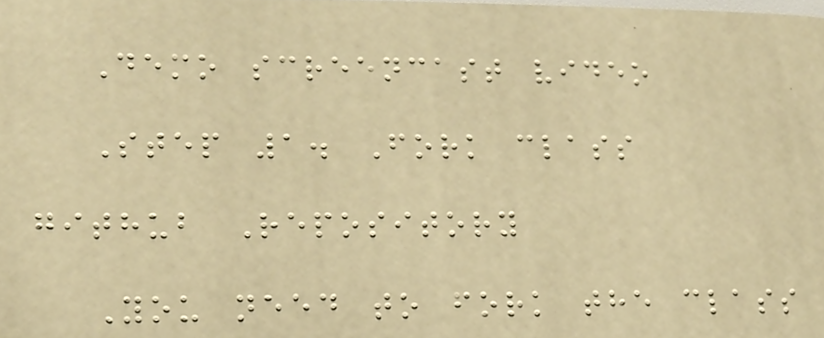Demo screencast video
Step 1. Fork class
github Repository
You need to fork the class
